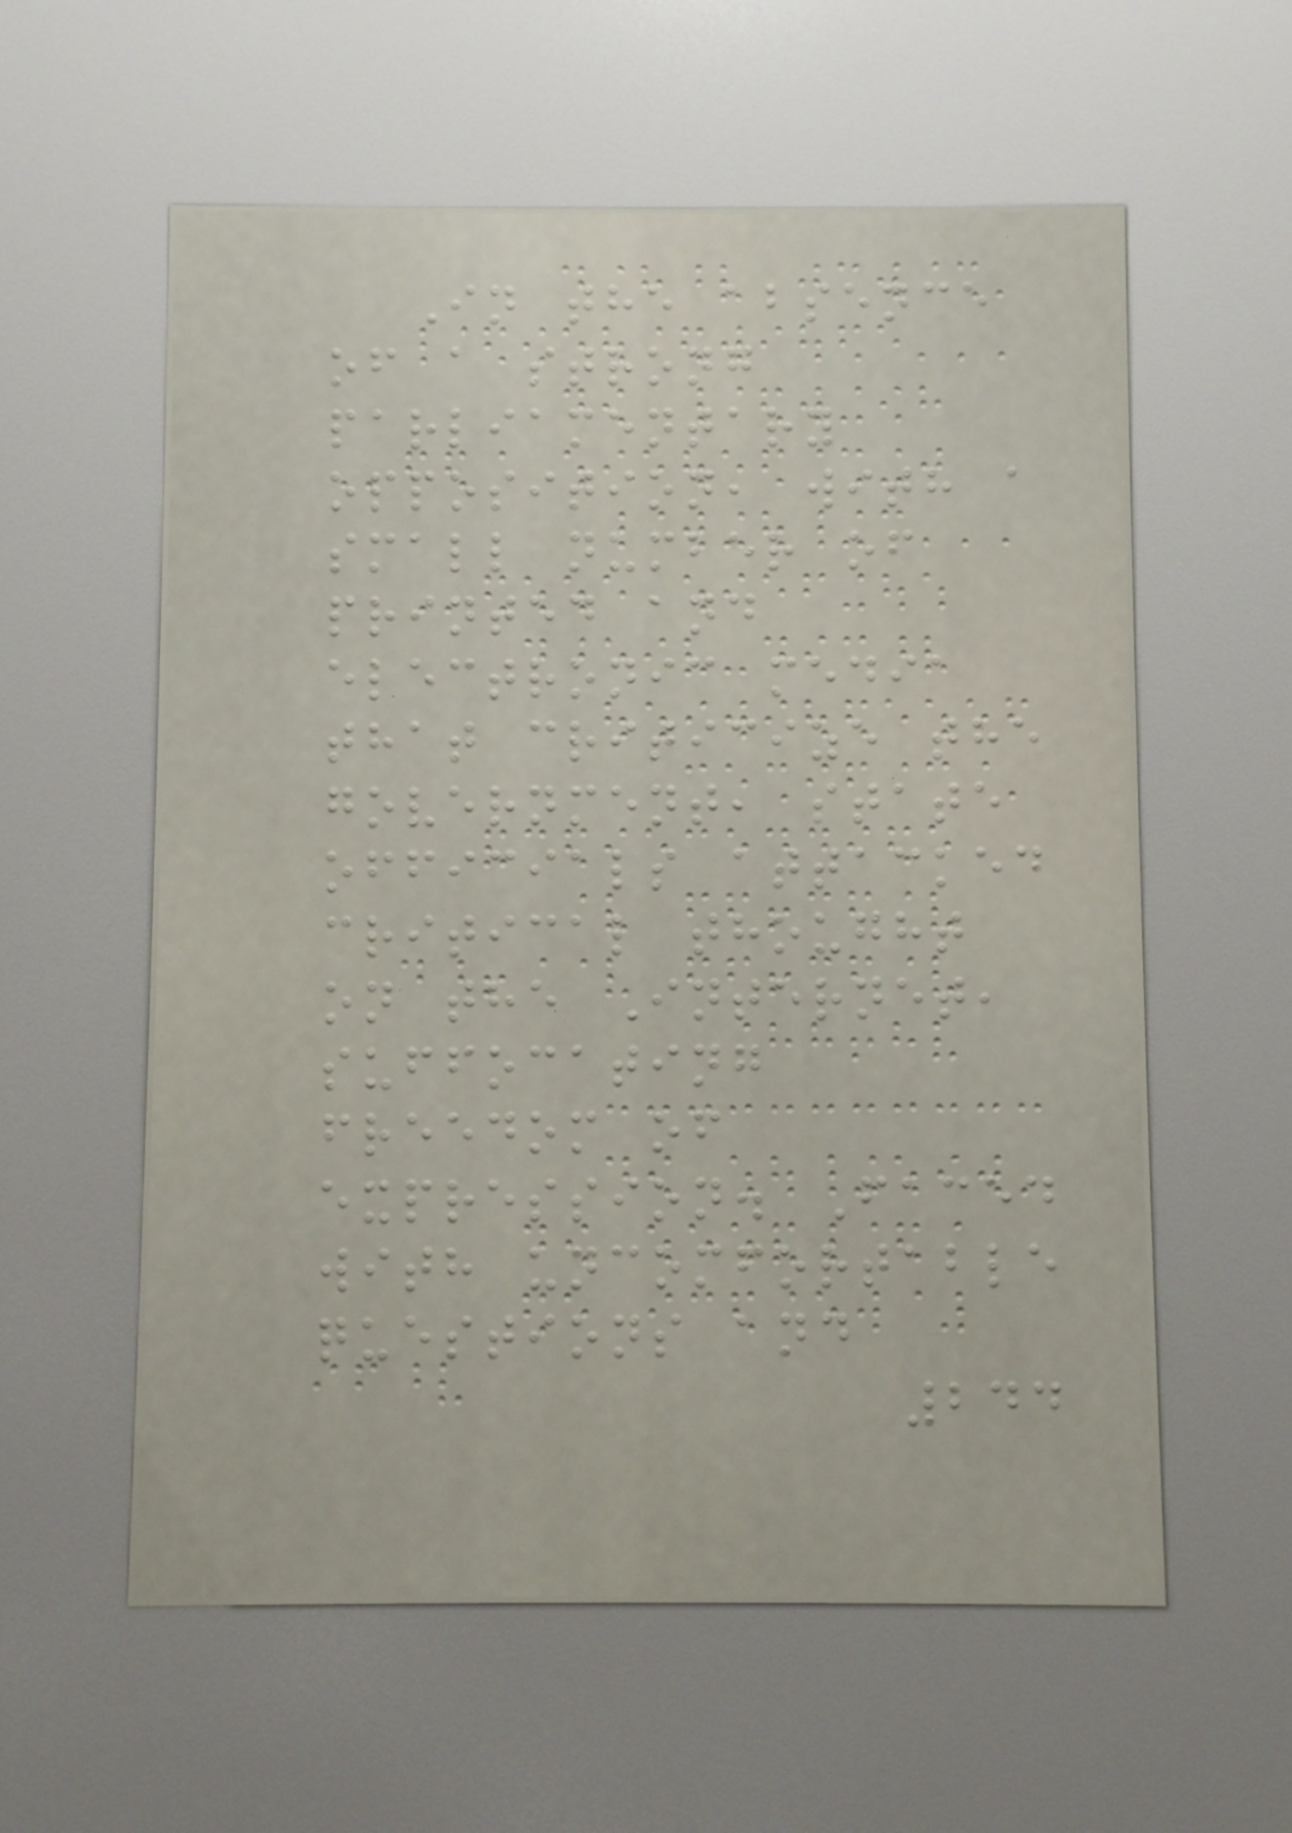In the absence
of a strong
parliamentary
opposition, with a
small number of
printed and
electronic media
that criticize the
government, state
officials attacked
critical thought
on the Internet,
suffocating
freedom of
expression. Faced
with uncomfortable
questions and
244
